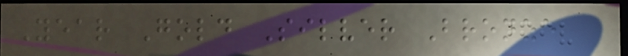Year Gold Silver Bronze
